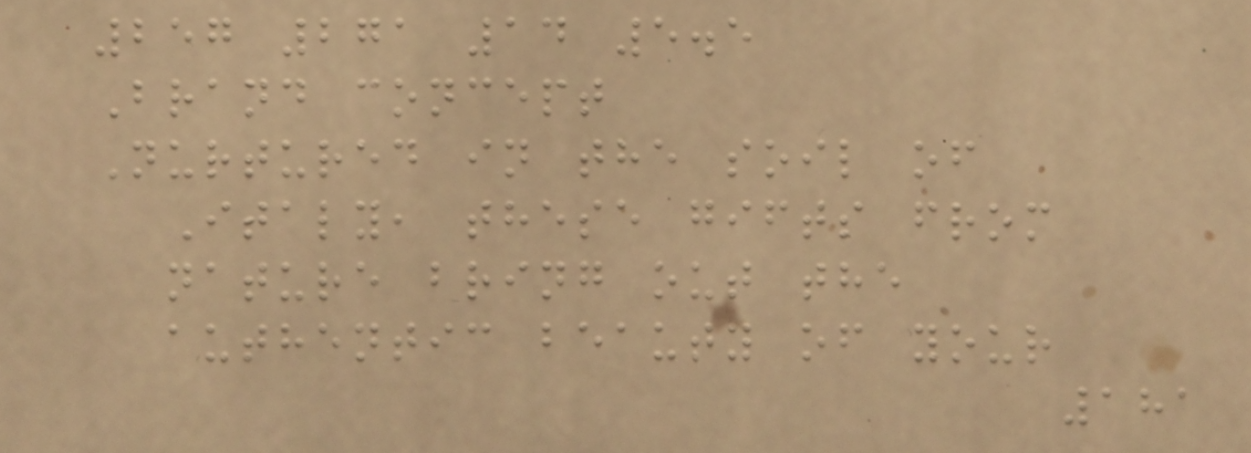257 271 14 5.5
Brand concept
Nurtured in the soil of
Italy, these gifts from
nature bring out the
authentic beauty of your
181
